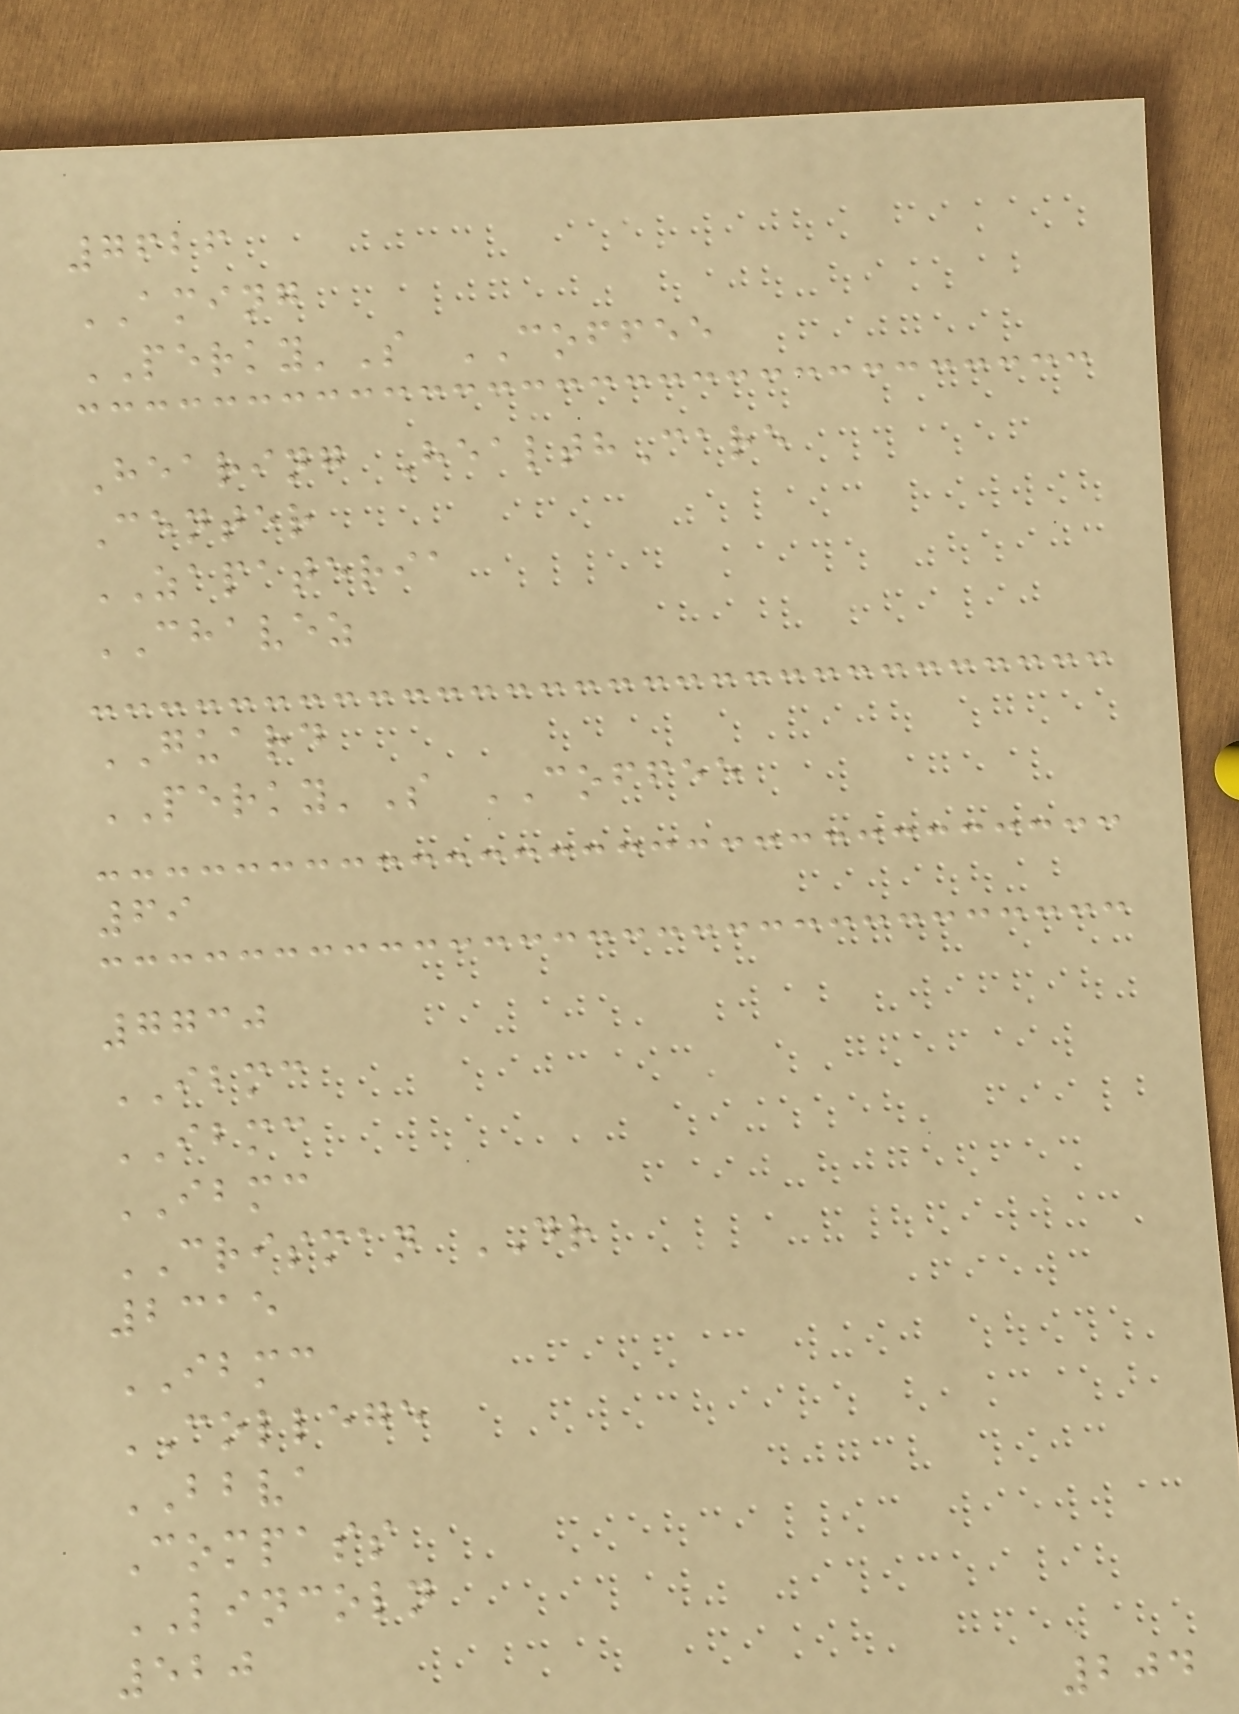7626
AMING
PERKY'S COFFEE
Hearing HealthCare
Center
ZAPATERIA
CHAVEZ
GUARD
PERKY'S COFFEE
69
7730
IBMC
IBMC
IBMC
CRISMAN DR
2315
IBMC
COLLEGE
BBVA
Compass
LINCOLN
520
204
